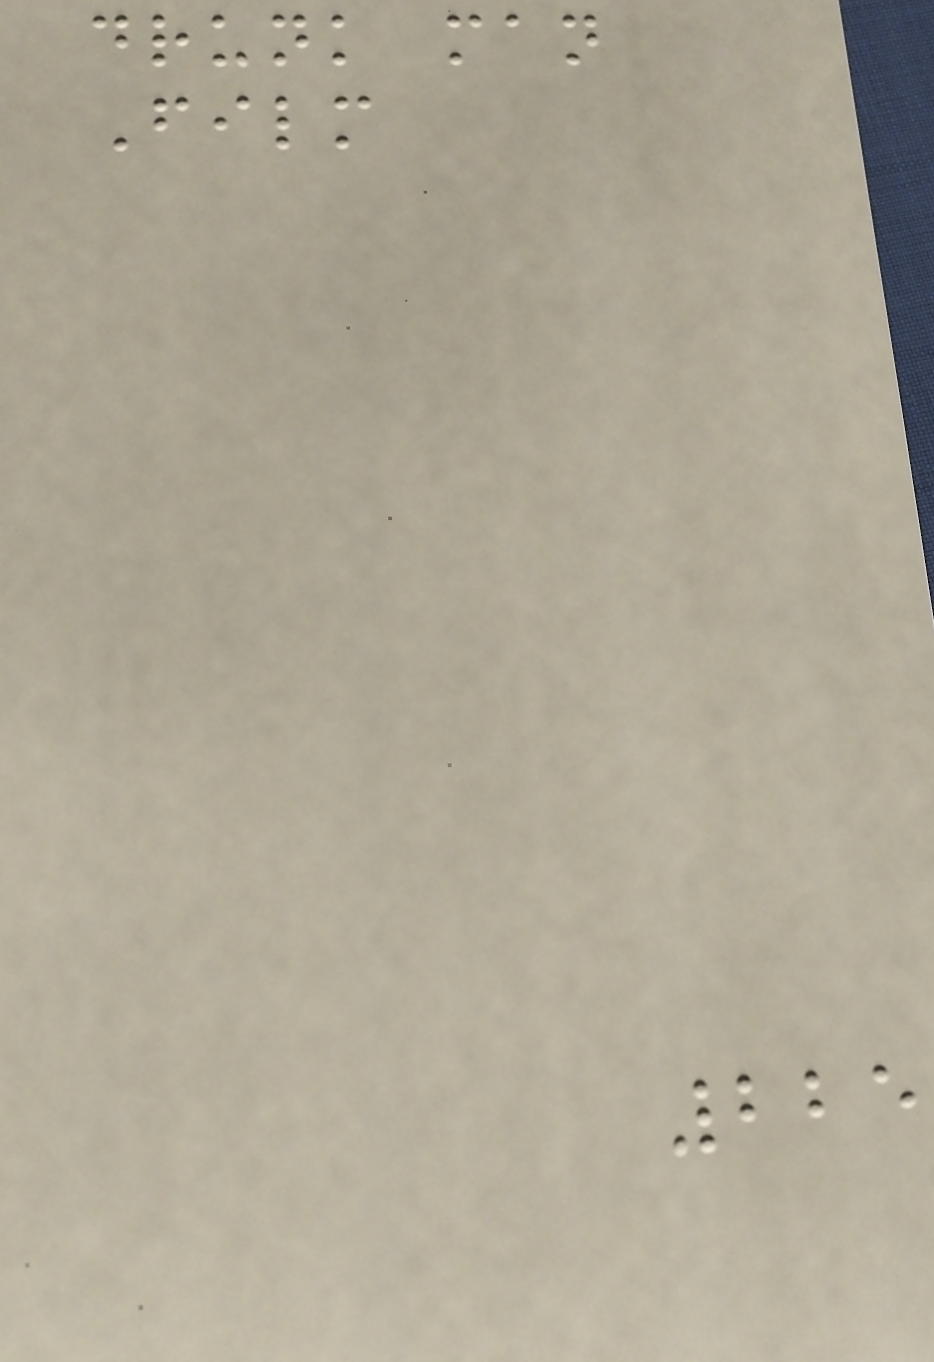drunk man
Film
225
